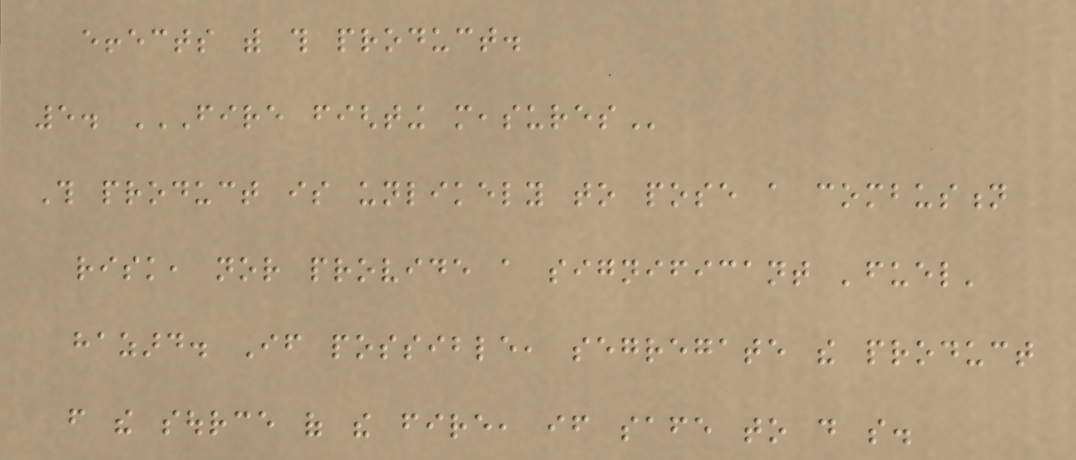effects with this product.
5. FIRE FIGHTING MEASURES
This product is unlikely to pose a combustion
risk, nor provide a significant 'fuel'
hazard. If possible, segregate the product
from the source of the fire, if safe to do so.
